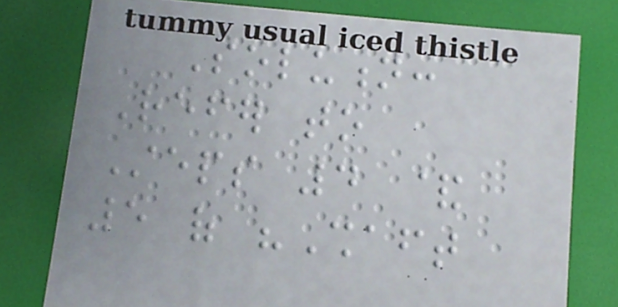Solution:
Refer to
Steps 4 &
5 of "Shaft
